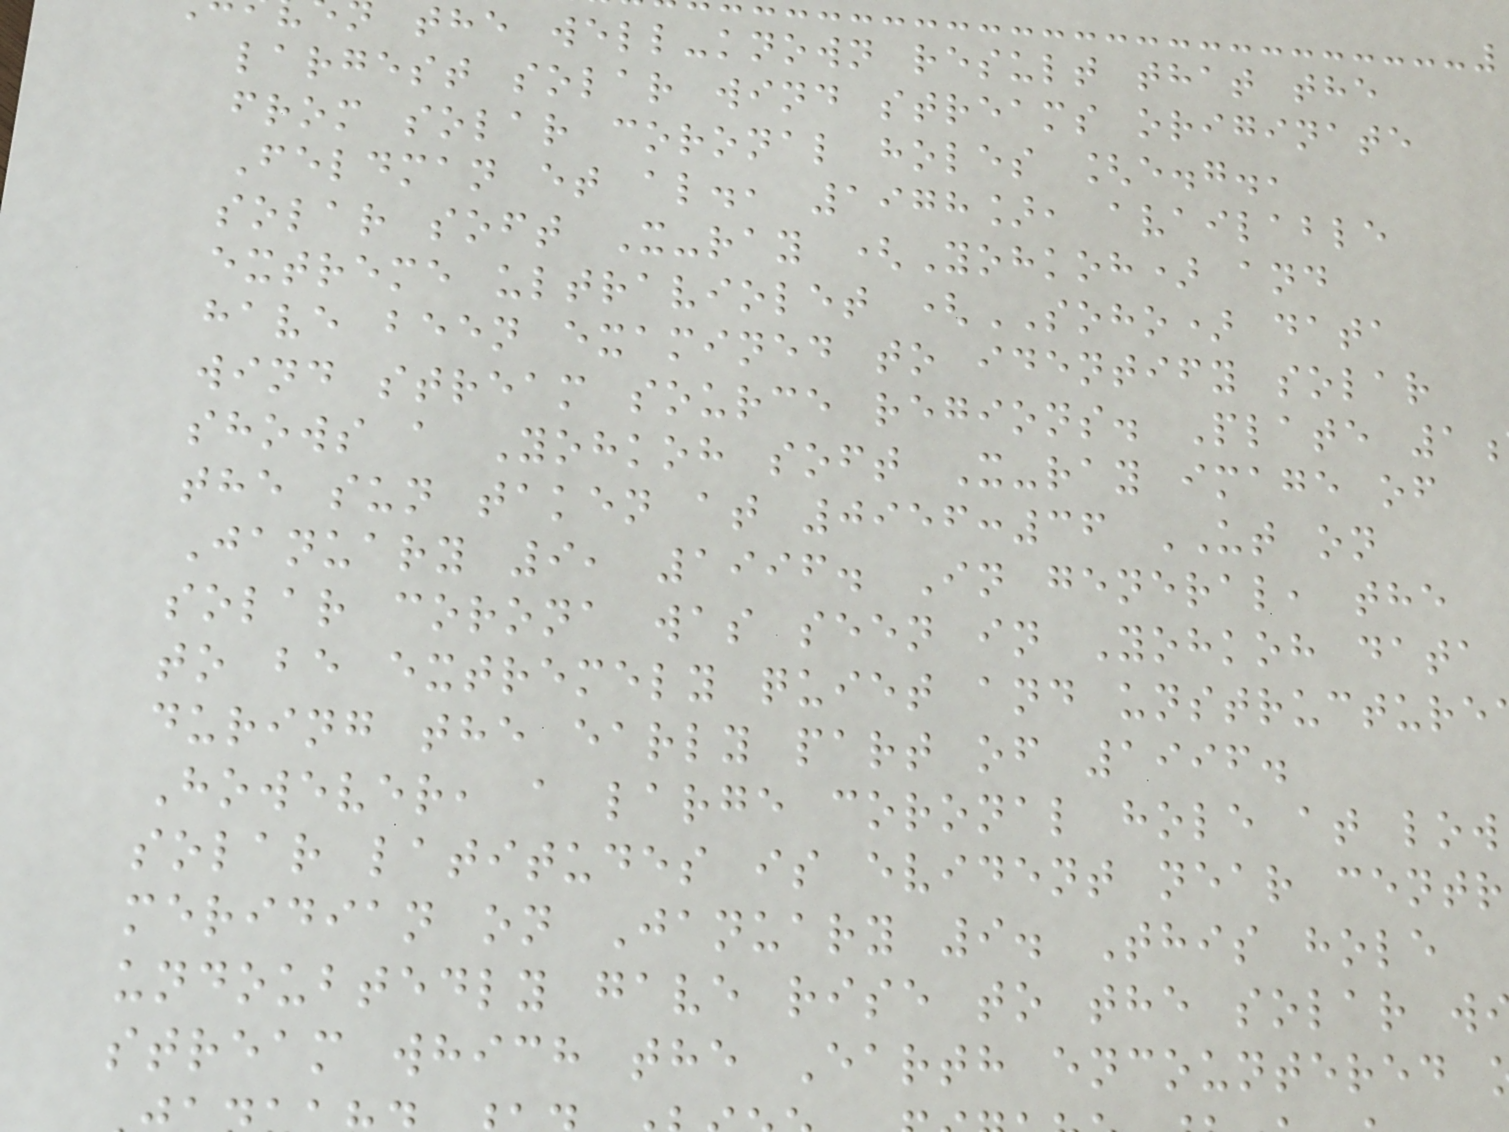the well-known result that the
largest solar wind streams originate
from solar coronal holes [e.g.,
Feldman et al., 1978], available
solar soft X-ray (Yohkoh) and
extreme ultraviolet (SOHO) data
have been examined to identify solar
wind stream source regions. Plate 1
shows a Yohkoh soft X-ray image of
the sun taken at 0956:36 UT on
January 9, 1996. In general, the
solar corona was seen in Yohkoh data
to be extremely quiet and unstructure
during the early part of 1996.
However, a large coronal hole at low
solar latitudes is evident near centr
meridian on January 9. This hole
undoubtedly gave rise to the solar w
stream which the Earth encountered
